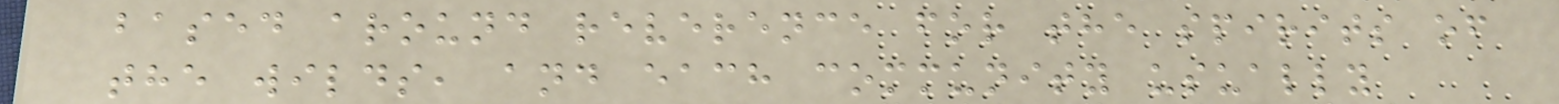based around reverence for the spirits of
the wilds, and each community usually
